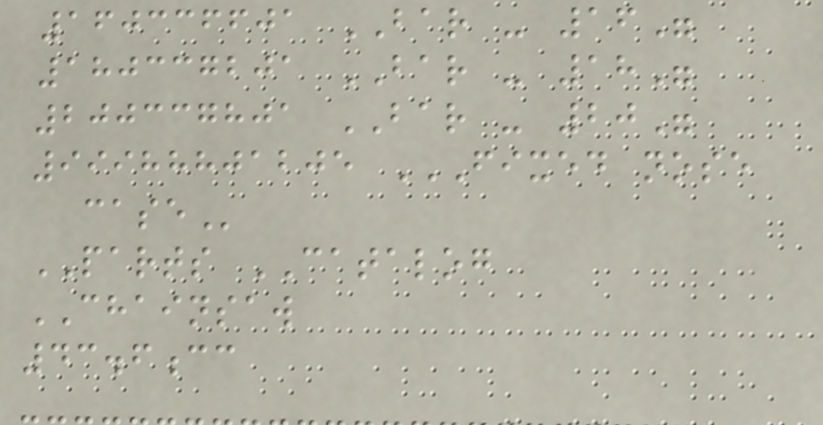160336601 BAR - 16"
180337201 BAR - 18"
200337801 BAR - 20"
99988801205 FIXED NOSE
CASE
PARTS CATALOG
CHAINSAW
43.6cc
